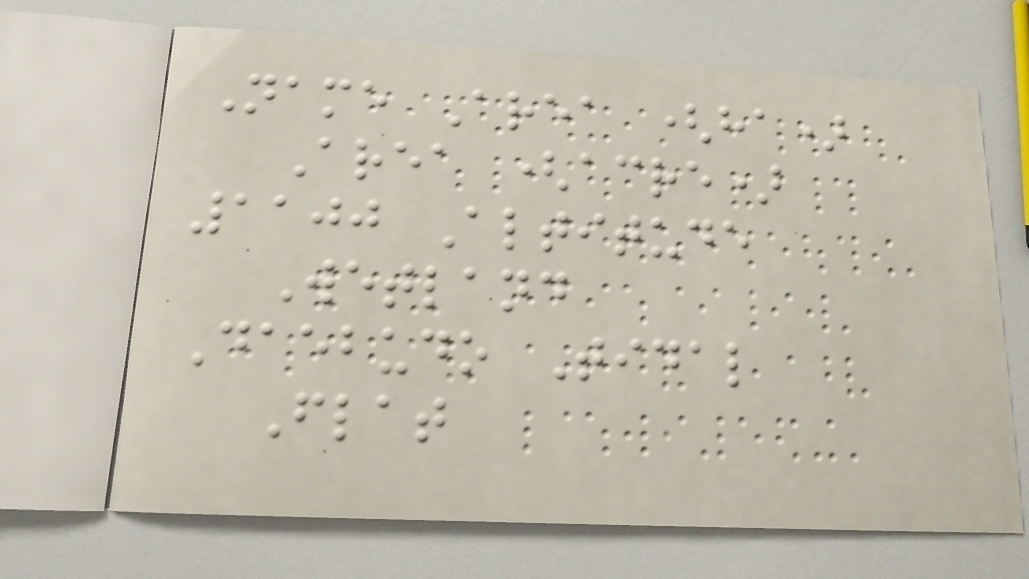Name Area (ha)
Area (acre)
1100 Altitude
Wetland
Daebudo Tidal
Flat
